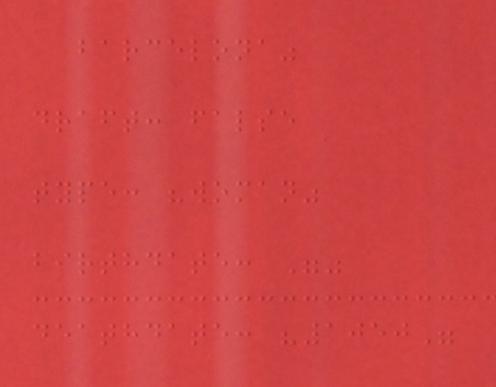barcelona"
draft: false
type: "woman"
birthdate: ""
deathdate: "1050"
